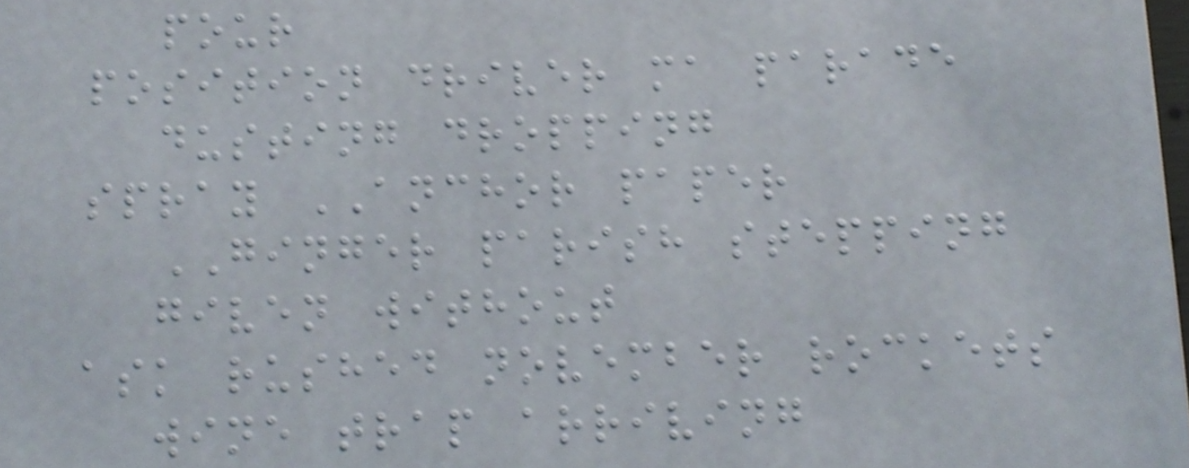pour
position driver ma parade
dusting dropping
spray ANCHOR paper
GINGER parish stepping
given without
ask rushed november rockets
wine trap arriving
